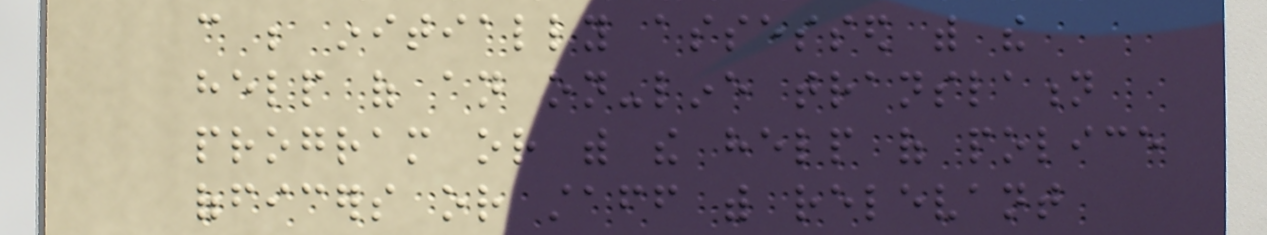can be initially assessed with the
help of an on-line translation
program or with the help of police
officers or staff with relevant
